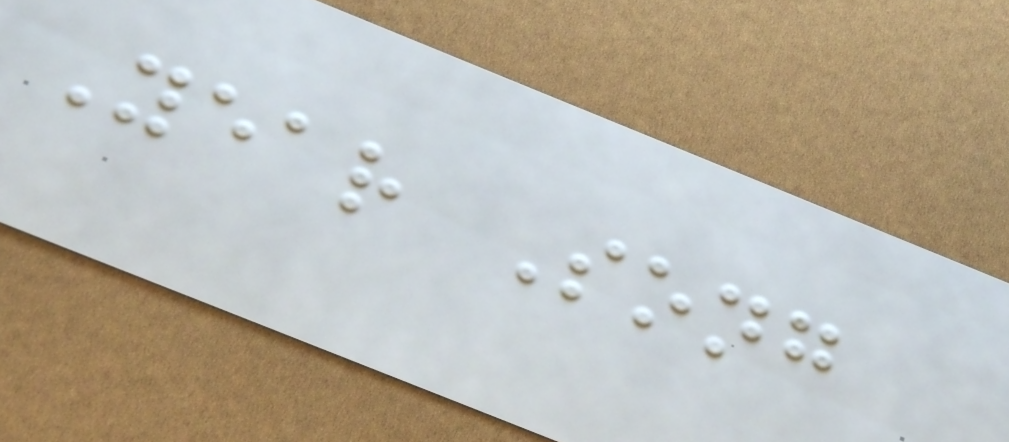Year Song
